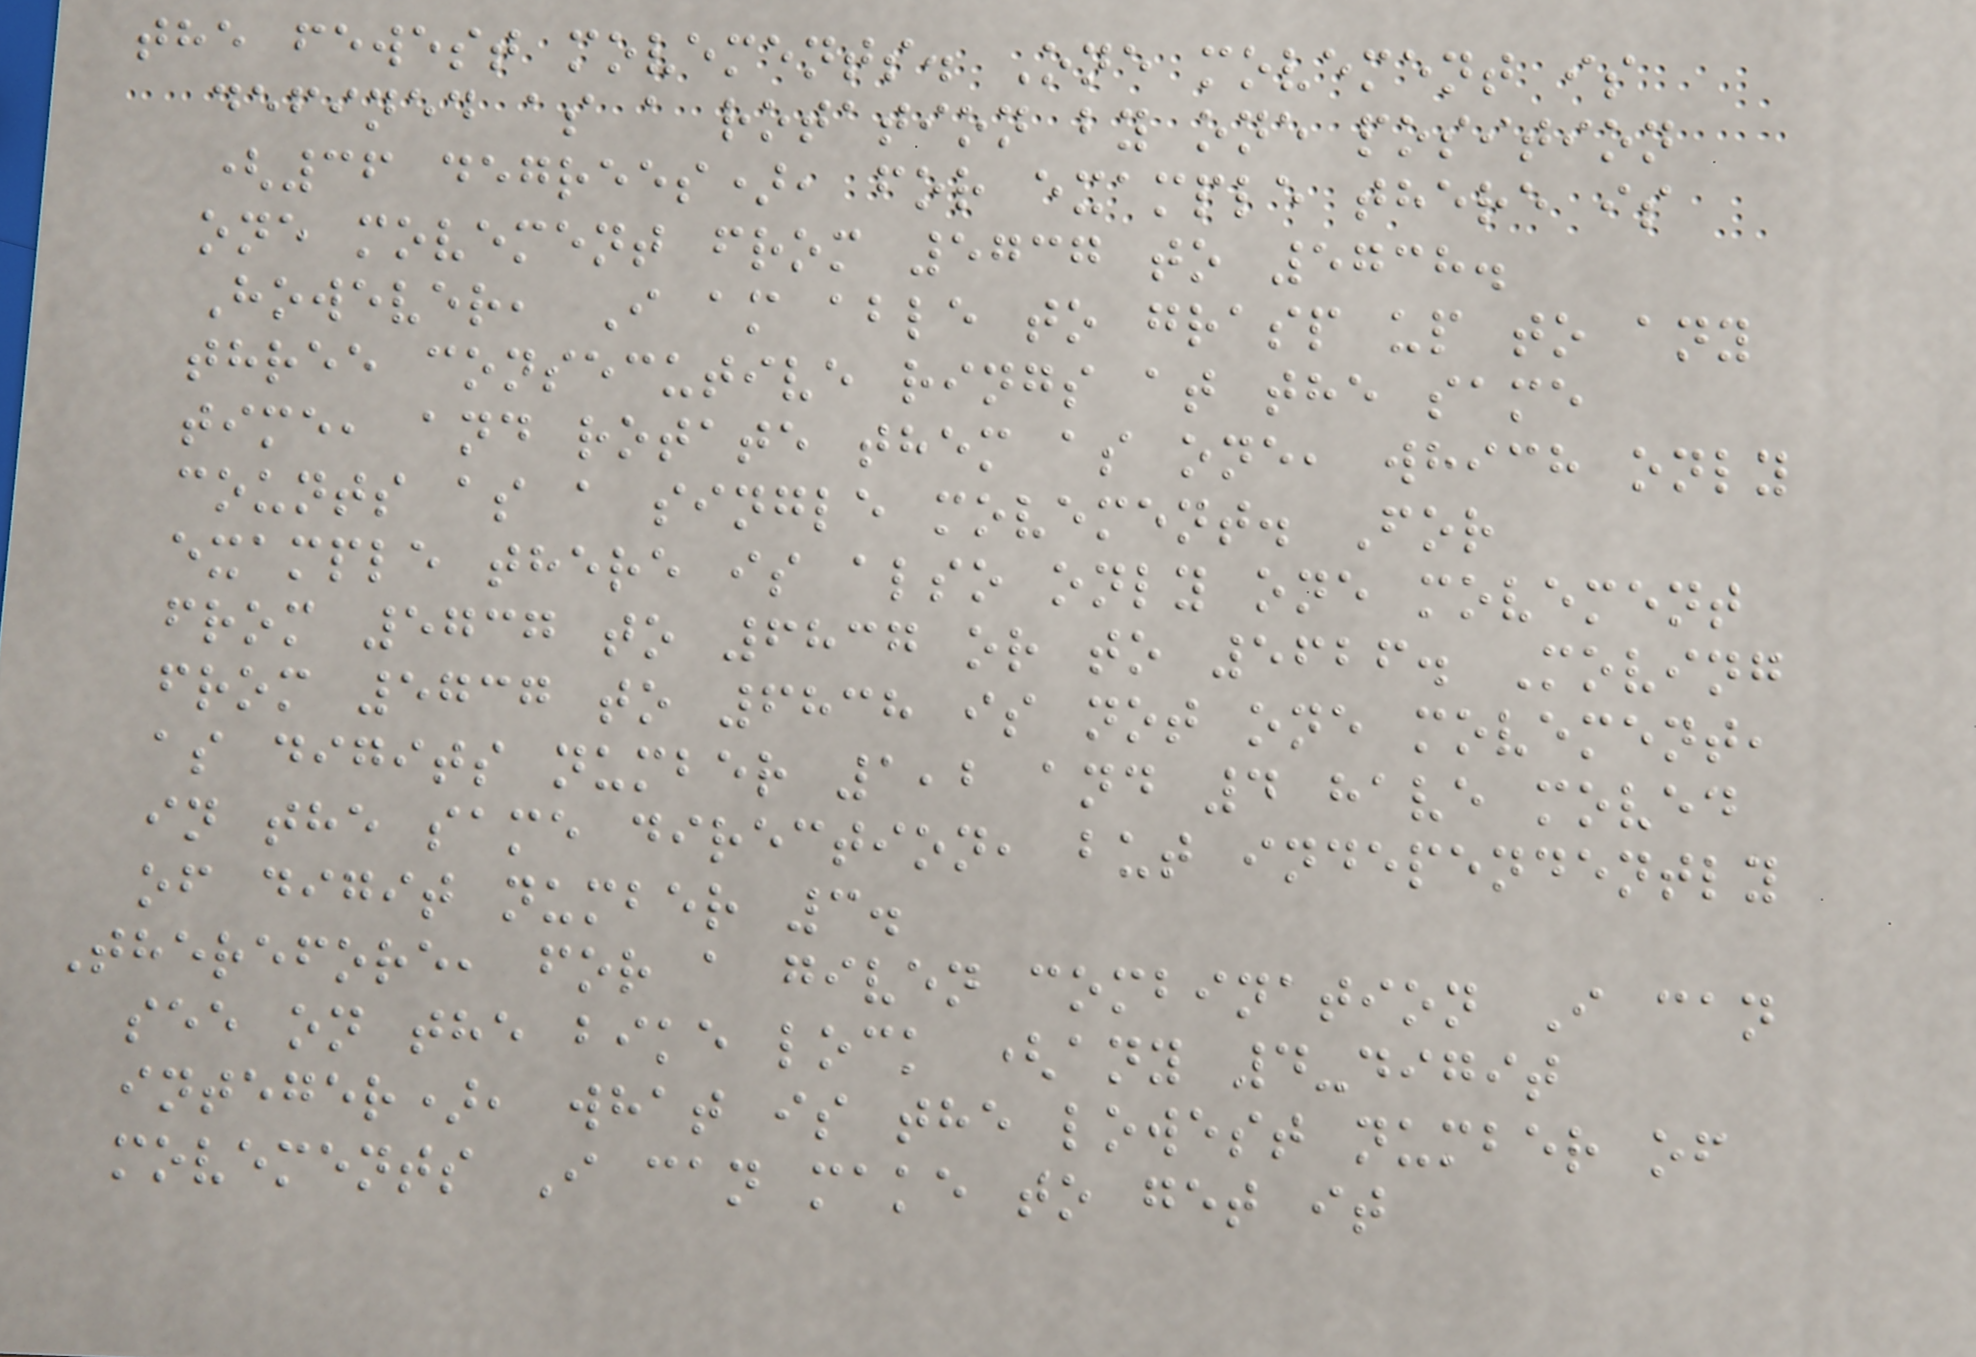the fewest movements. One movement is
defined as a rotation by one position
(36 degrees), for example there is
one movement from 5737 to 5738.
However, I am able to grasp up to any
three consecutive rings at the same
time, and rotate them as one, which only
counts as a single movement. For
example there is also only one movement
from 5737 to 6837 or to 5626. Moving
from 5737 to 6838 is not one movement,
as digits number 1,2 and 4 have moved
in the same direction, but independently
of digit number 3.
Therefore, for a given combination I can
see on the bike lock (any 4-digit
integer), what is the lowest number of
movements I can make to get it
